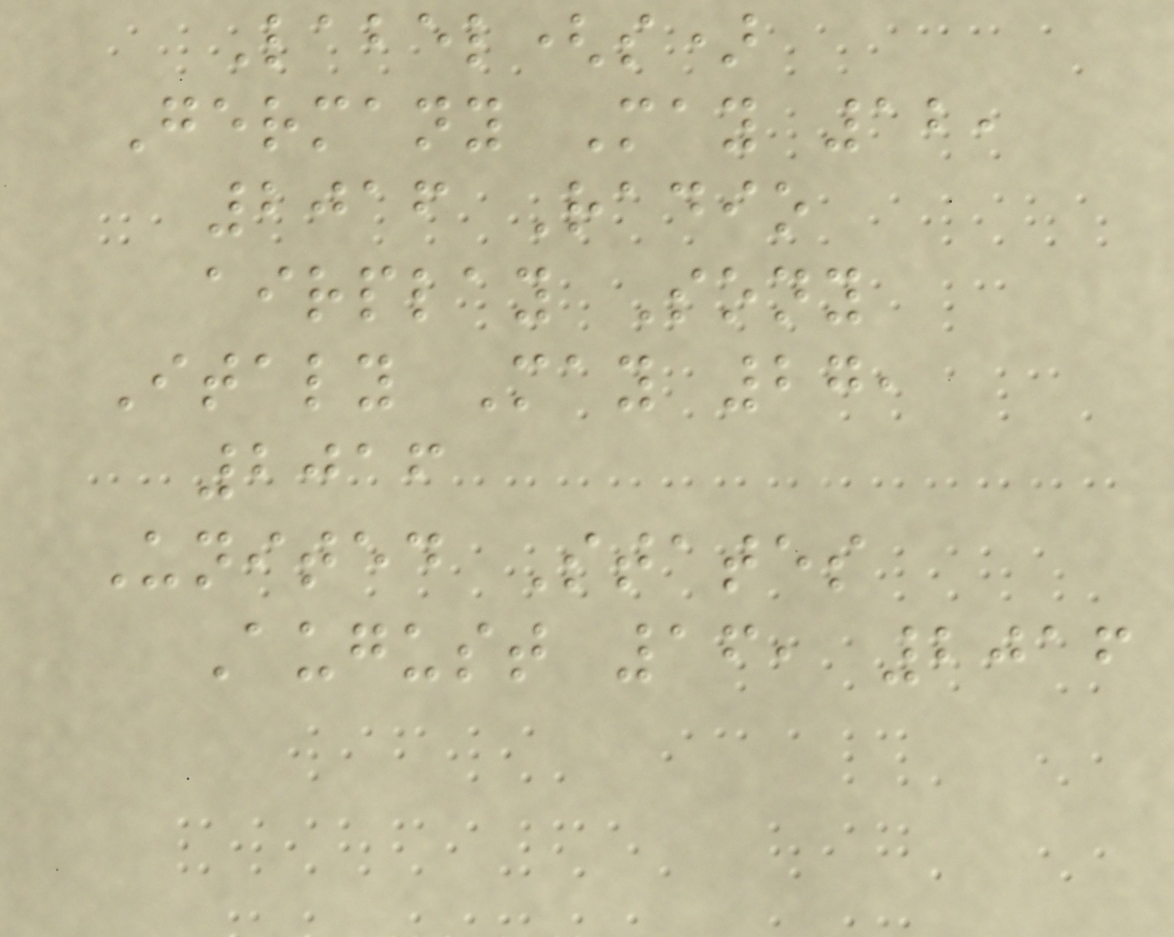Label(s)
Germany May 12,
2016 Radio
airplay Sony
Italy May 27,
2016
United States
August 16, 2016
